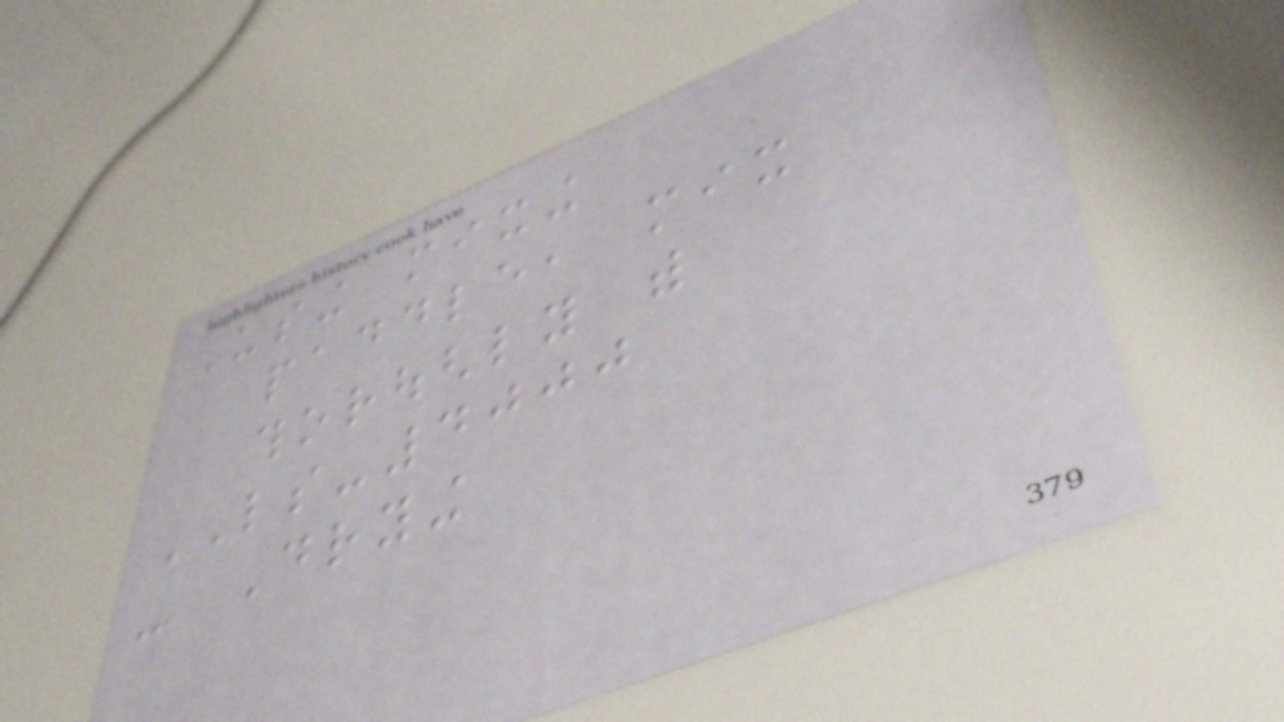Using mixing
paddle, mix
thoroughly with
LS-4000
- Drying
